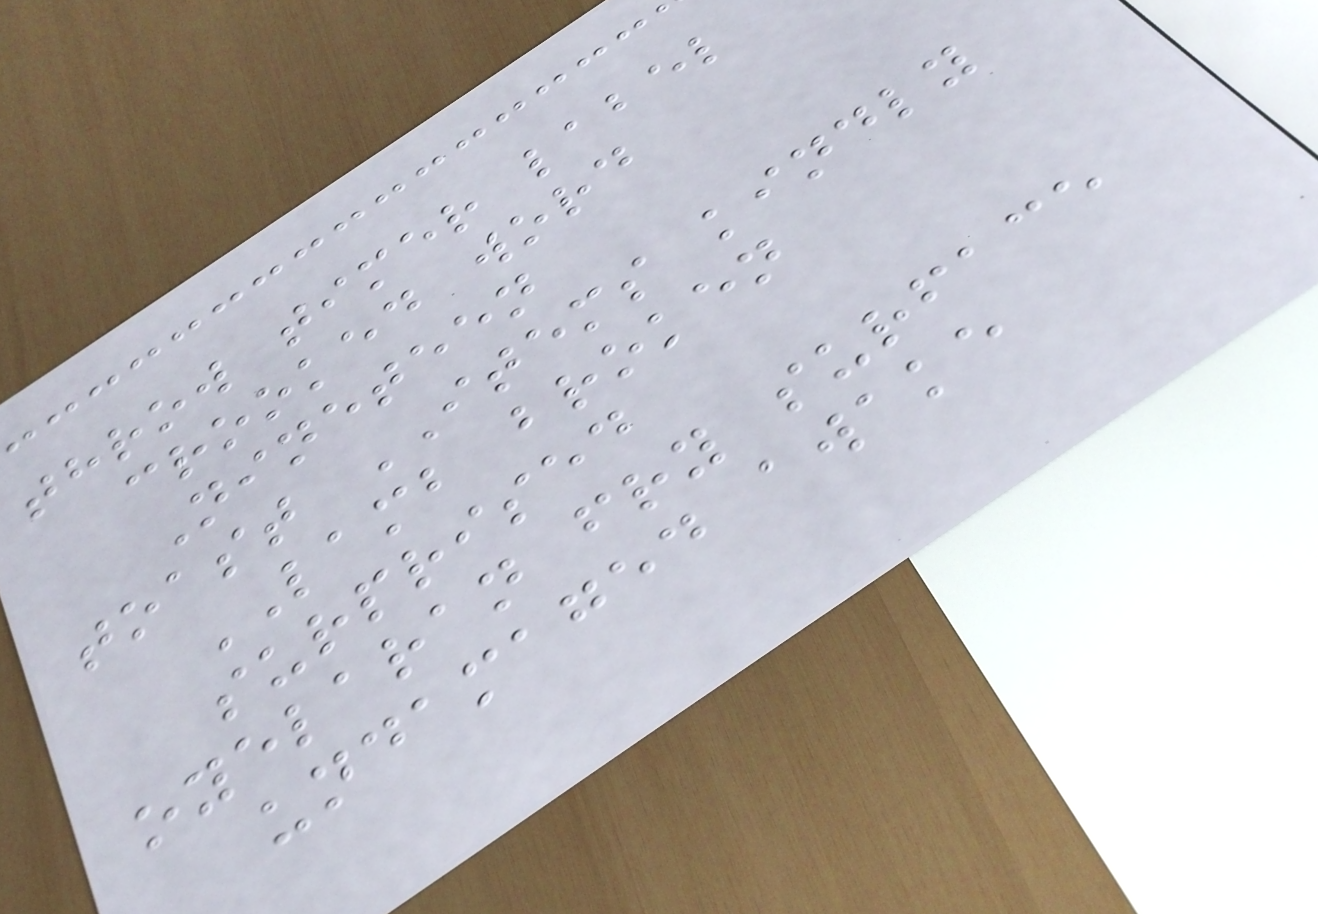throw timer label
crooked word
Nineteen
toast ITEMS kindly
LAMB broken
surprised
oyelaran fry surface
undamaged awake
